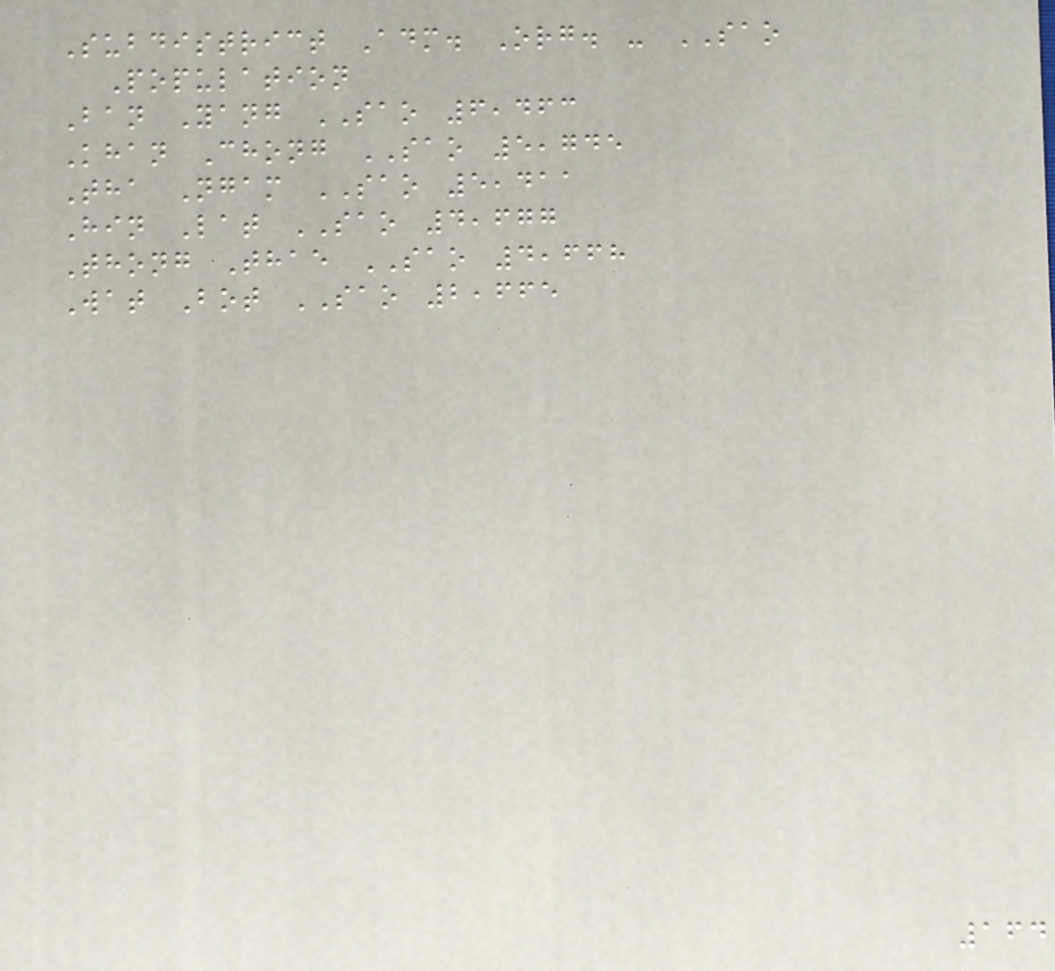Subdistrict Adm. Org. - SAO
Population
Ban Yang SAO 6,463
Khan Chong SAO 5,745
Tha Ngam SAO 5,411
Hin Lat SAO 4,677
Thong Thae SAO 4,668
Wat Bot SAO 2,665
164
